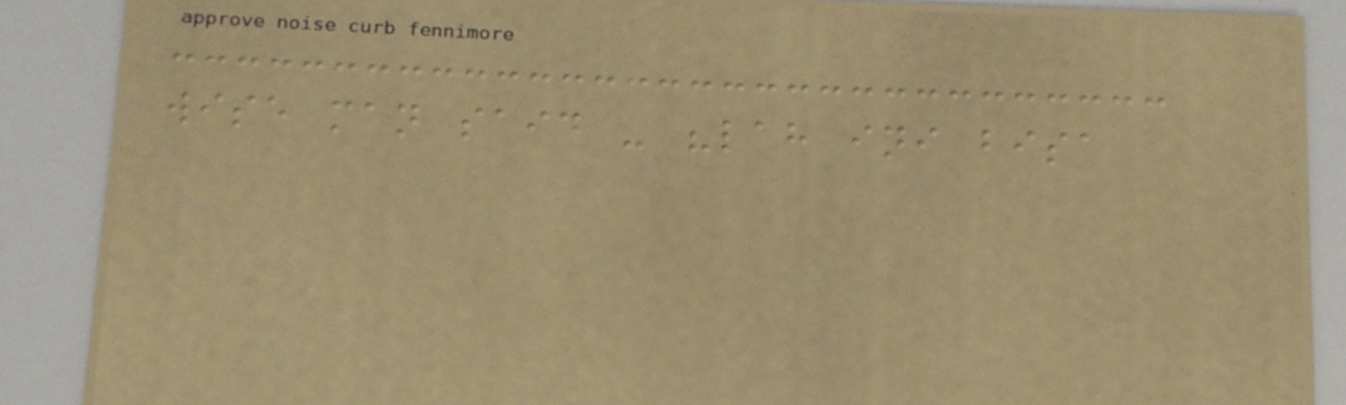wise man said - "lah ini bisa
